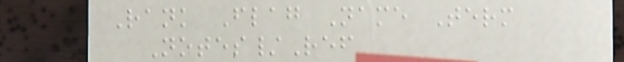Rank Flag Name Term
Notes/Ref
